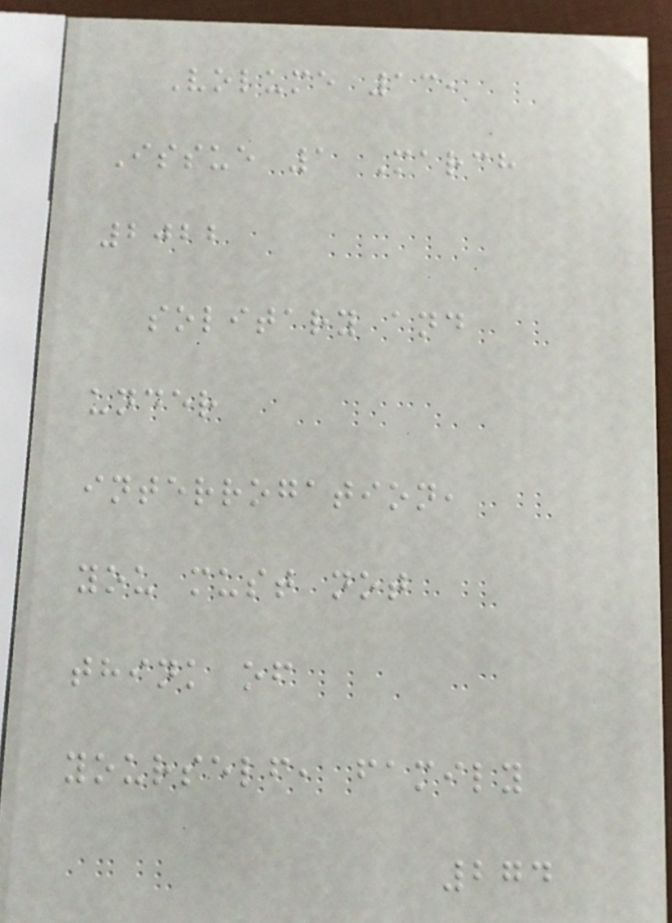Volume 13,
Issue 1 March
2022
solitary and
under
interrogation,
you must not
think of
yourself, family
274
